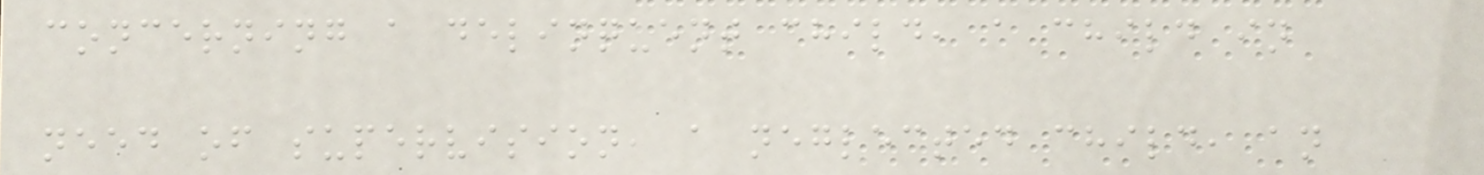concerning a delinquent child, a child in
need of supervision, a neglected child, an
